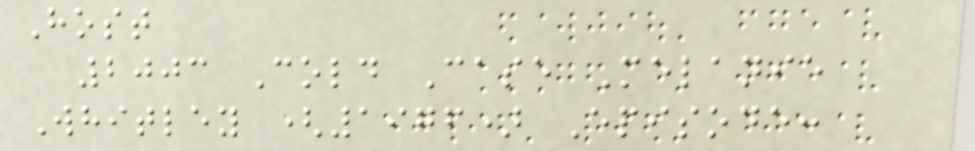Host
2003 Cold Case Melanie
Whitley (1976) Episode:
